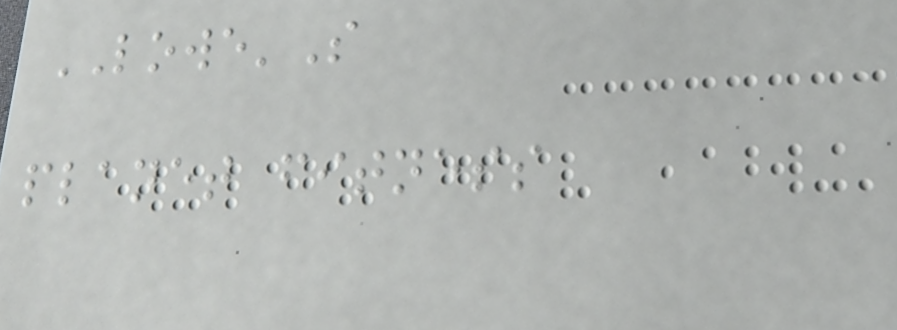LOWE'S
planet fitness
